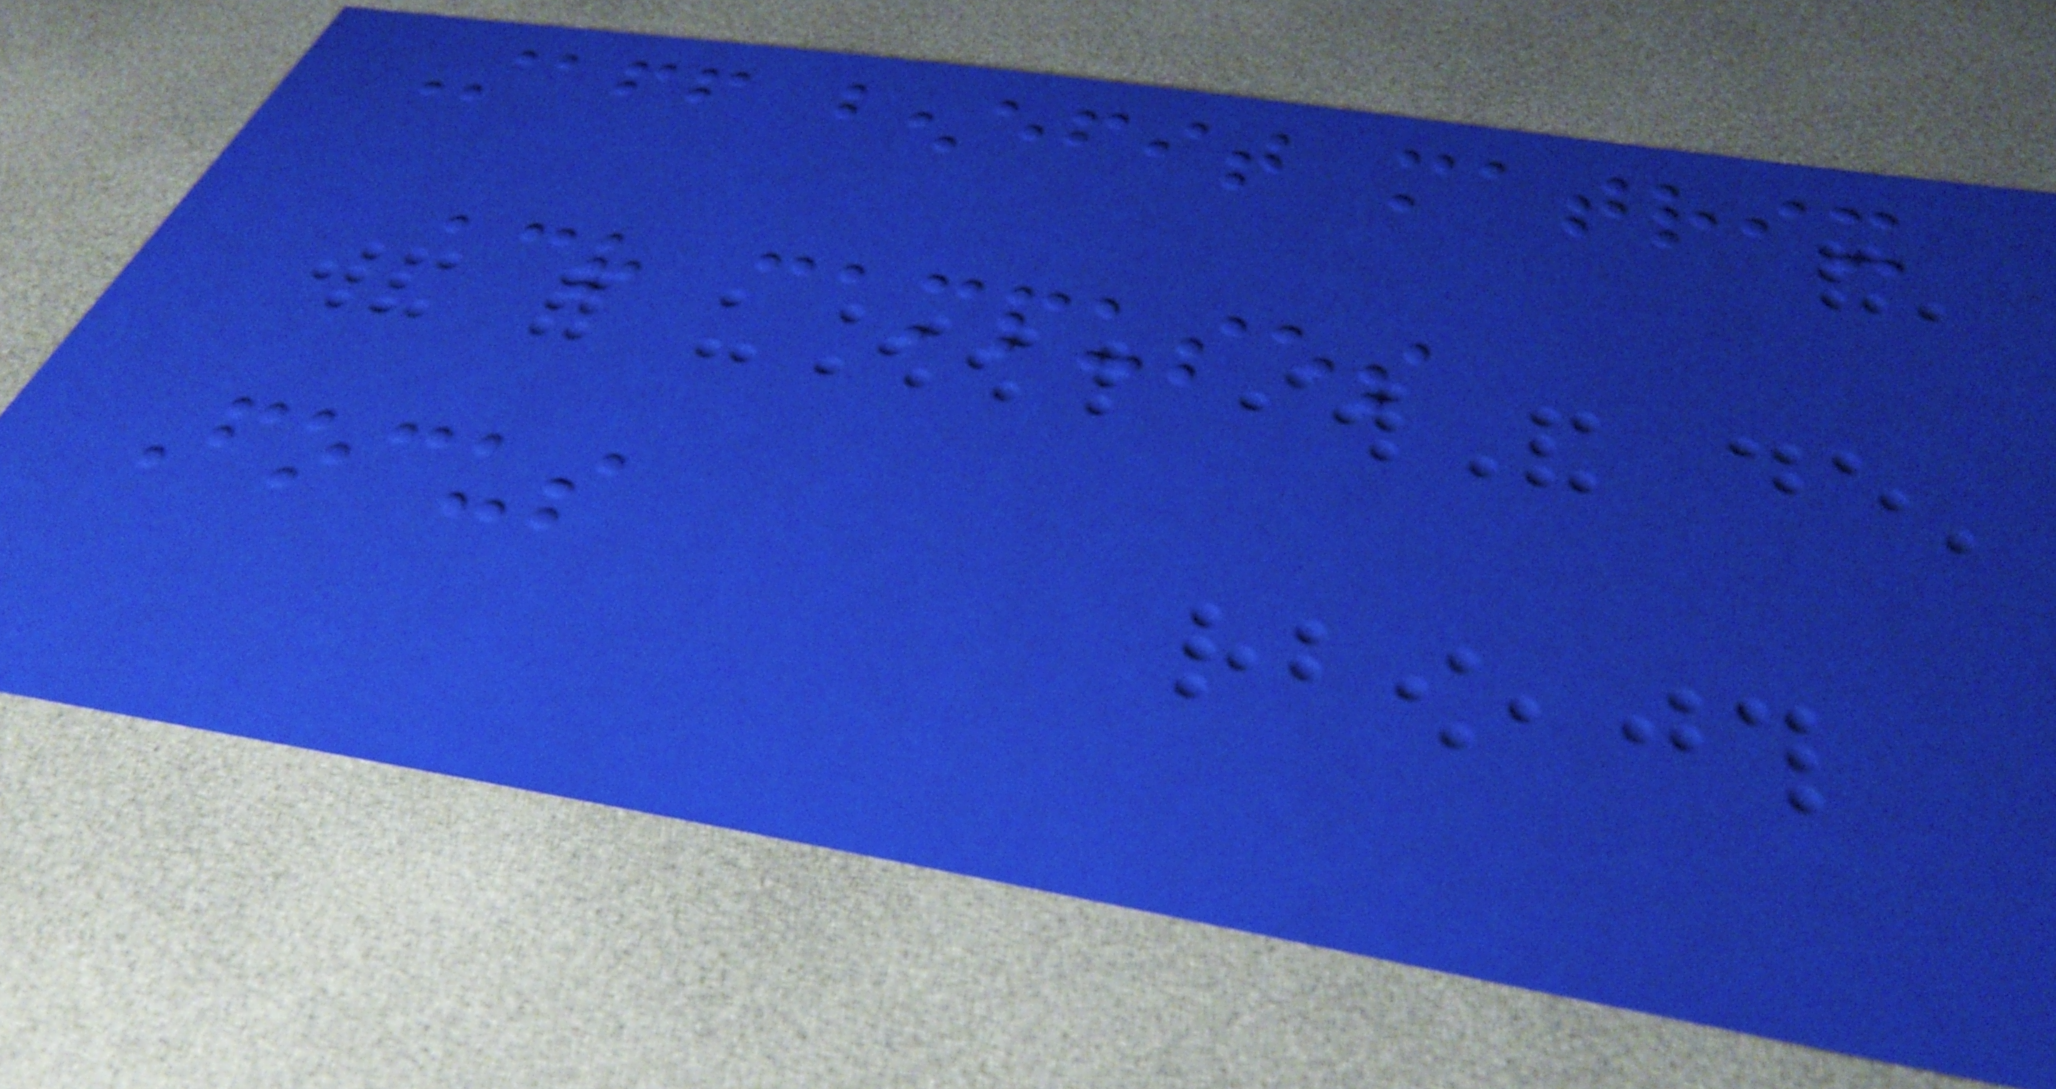Staff benefit matrix
across campuses
Focus
